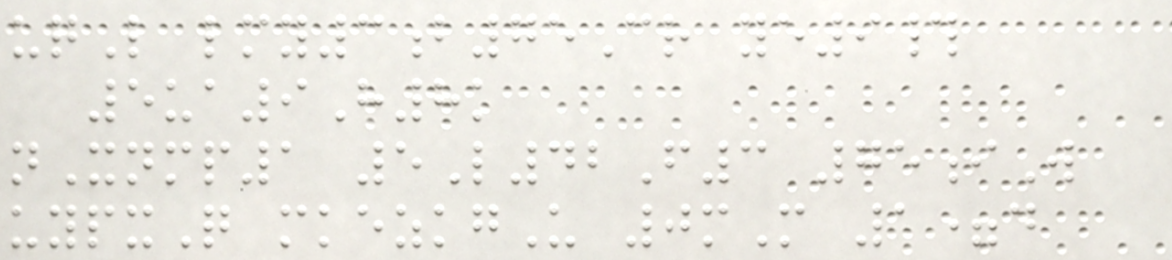uqL lmy3b75Cr ye9#
5ua9H8k
nXnmp1 5L42F3 75iW
uypxQ mkezkgU 0mM 1=d
